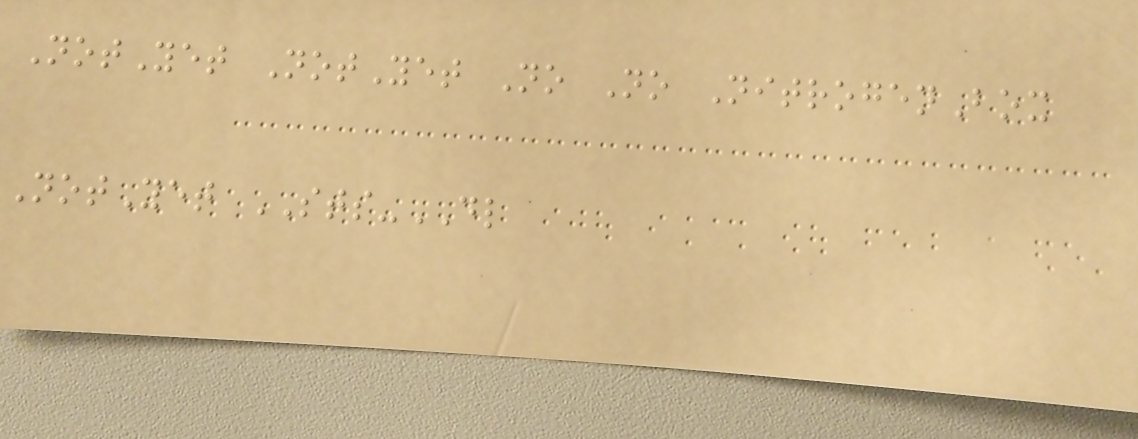NotYet NotYet No No NitrogenBox
NotYet STS-DL
